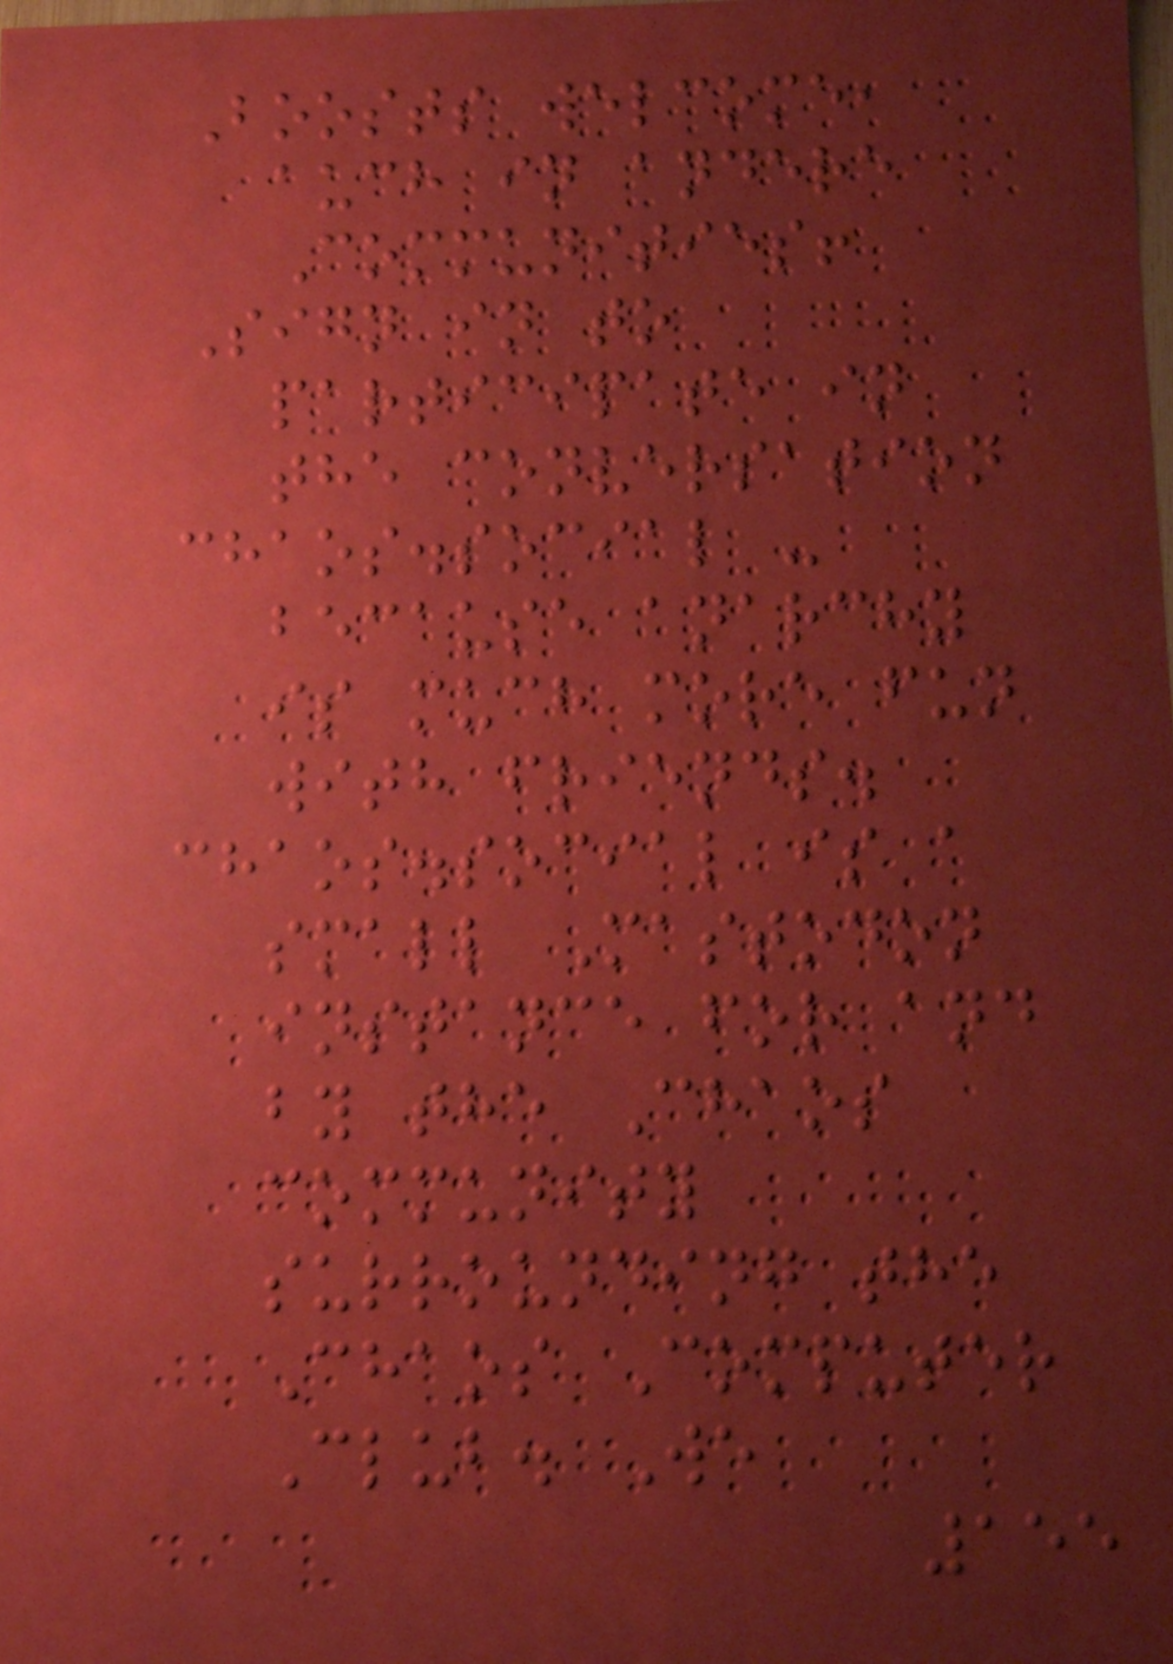Boosts welcome,
auch in andere
Communities!
Sign in to
participate in
the conversation
chaos.social -
because anarchy
is much more fun
with friends.
chaos.social is a
small Mastodon
instance for and
by the Chaos
community
surrounding the
Chaos Computer
Club. We
155
